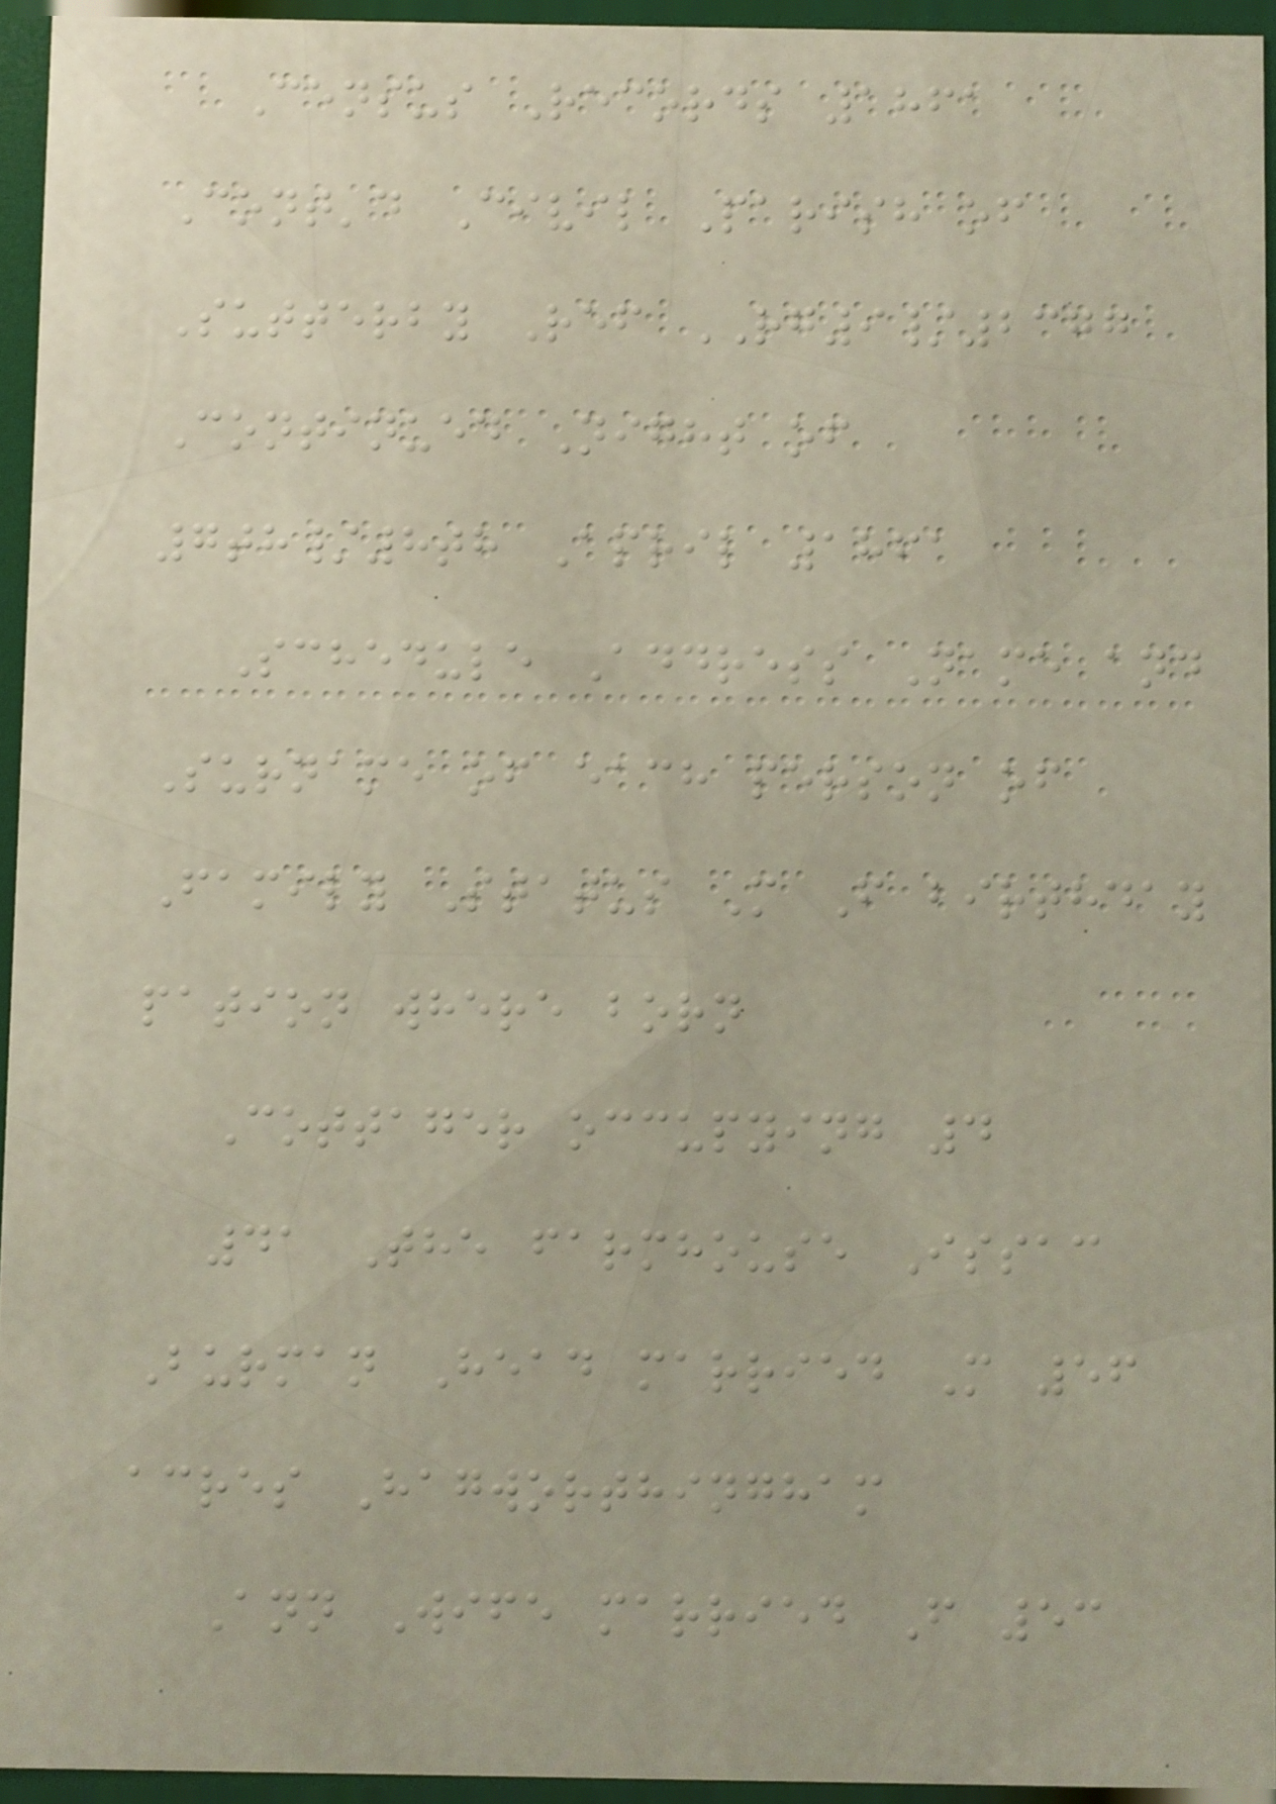Census Records 1861
Cont'd Civil Parish of
Sutterby Ref RG9/2377
Continued Night of
7th/8th April 1861
Schedule Address Name and
Surname of each person of
Family Status M F birthday
pation where born
Cottager occupying 4
41 The farmhouse Issac
Burman Head married M 56
acres Hagworthingham
Ann Wife married F 53
